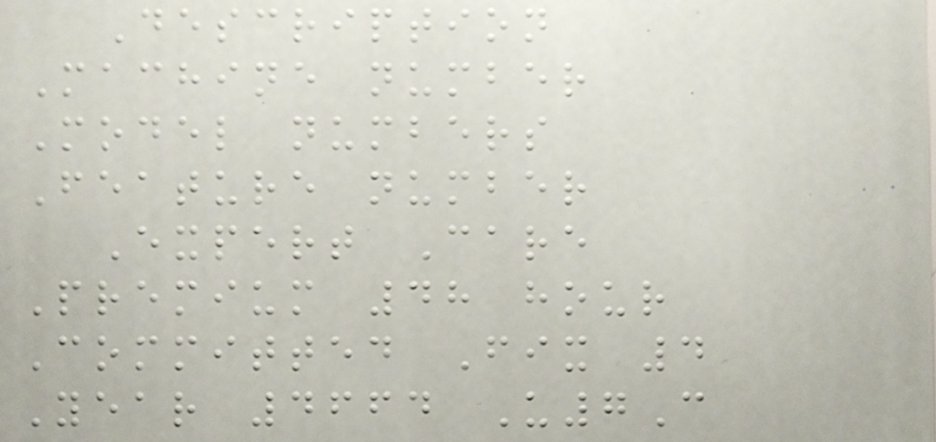Description
Machine number
Model numbers
Feature number
Expert Care
Premium 48 hour
Committed Fix 4
Year 4664 U7C
